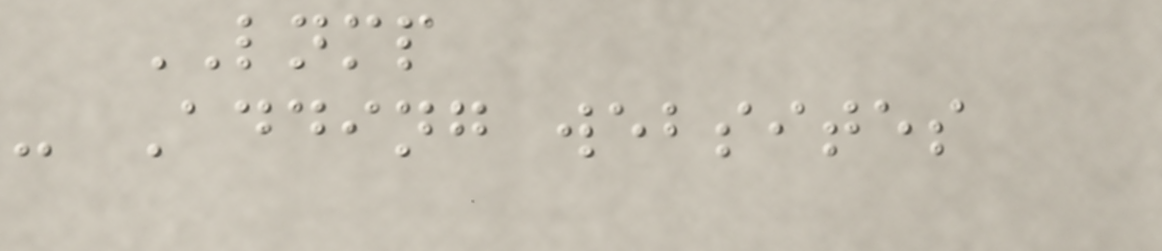LNMP
- Adding websites
